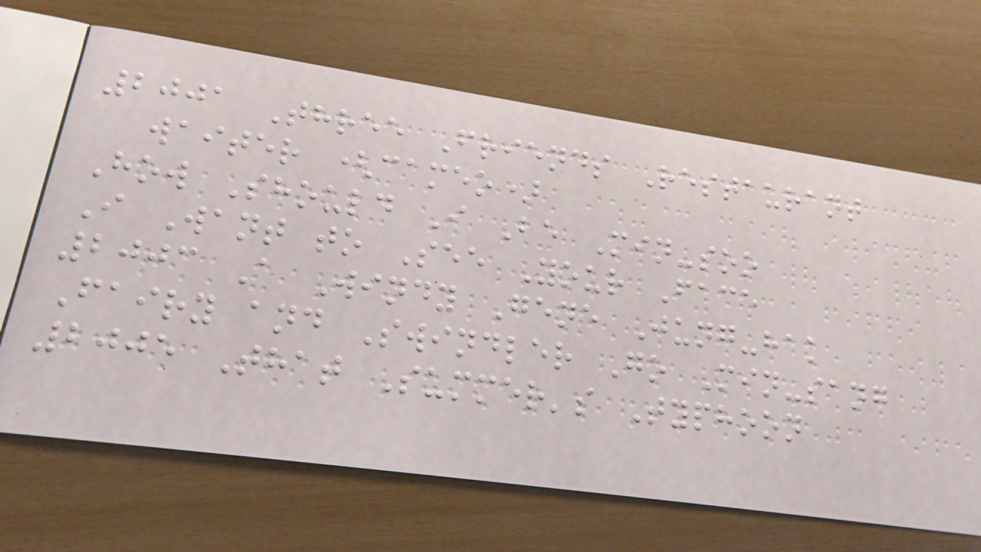2001 Three Friends Restaurant
waiter (cameo)
How Should I Be Min-soo
I Want to See Your Face
2003 A Windy Gene Jung-hak
Fairy and Swindler Go Min-sang
2005 That Summer's Typhoon
